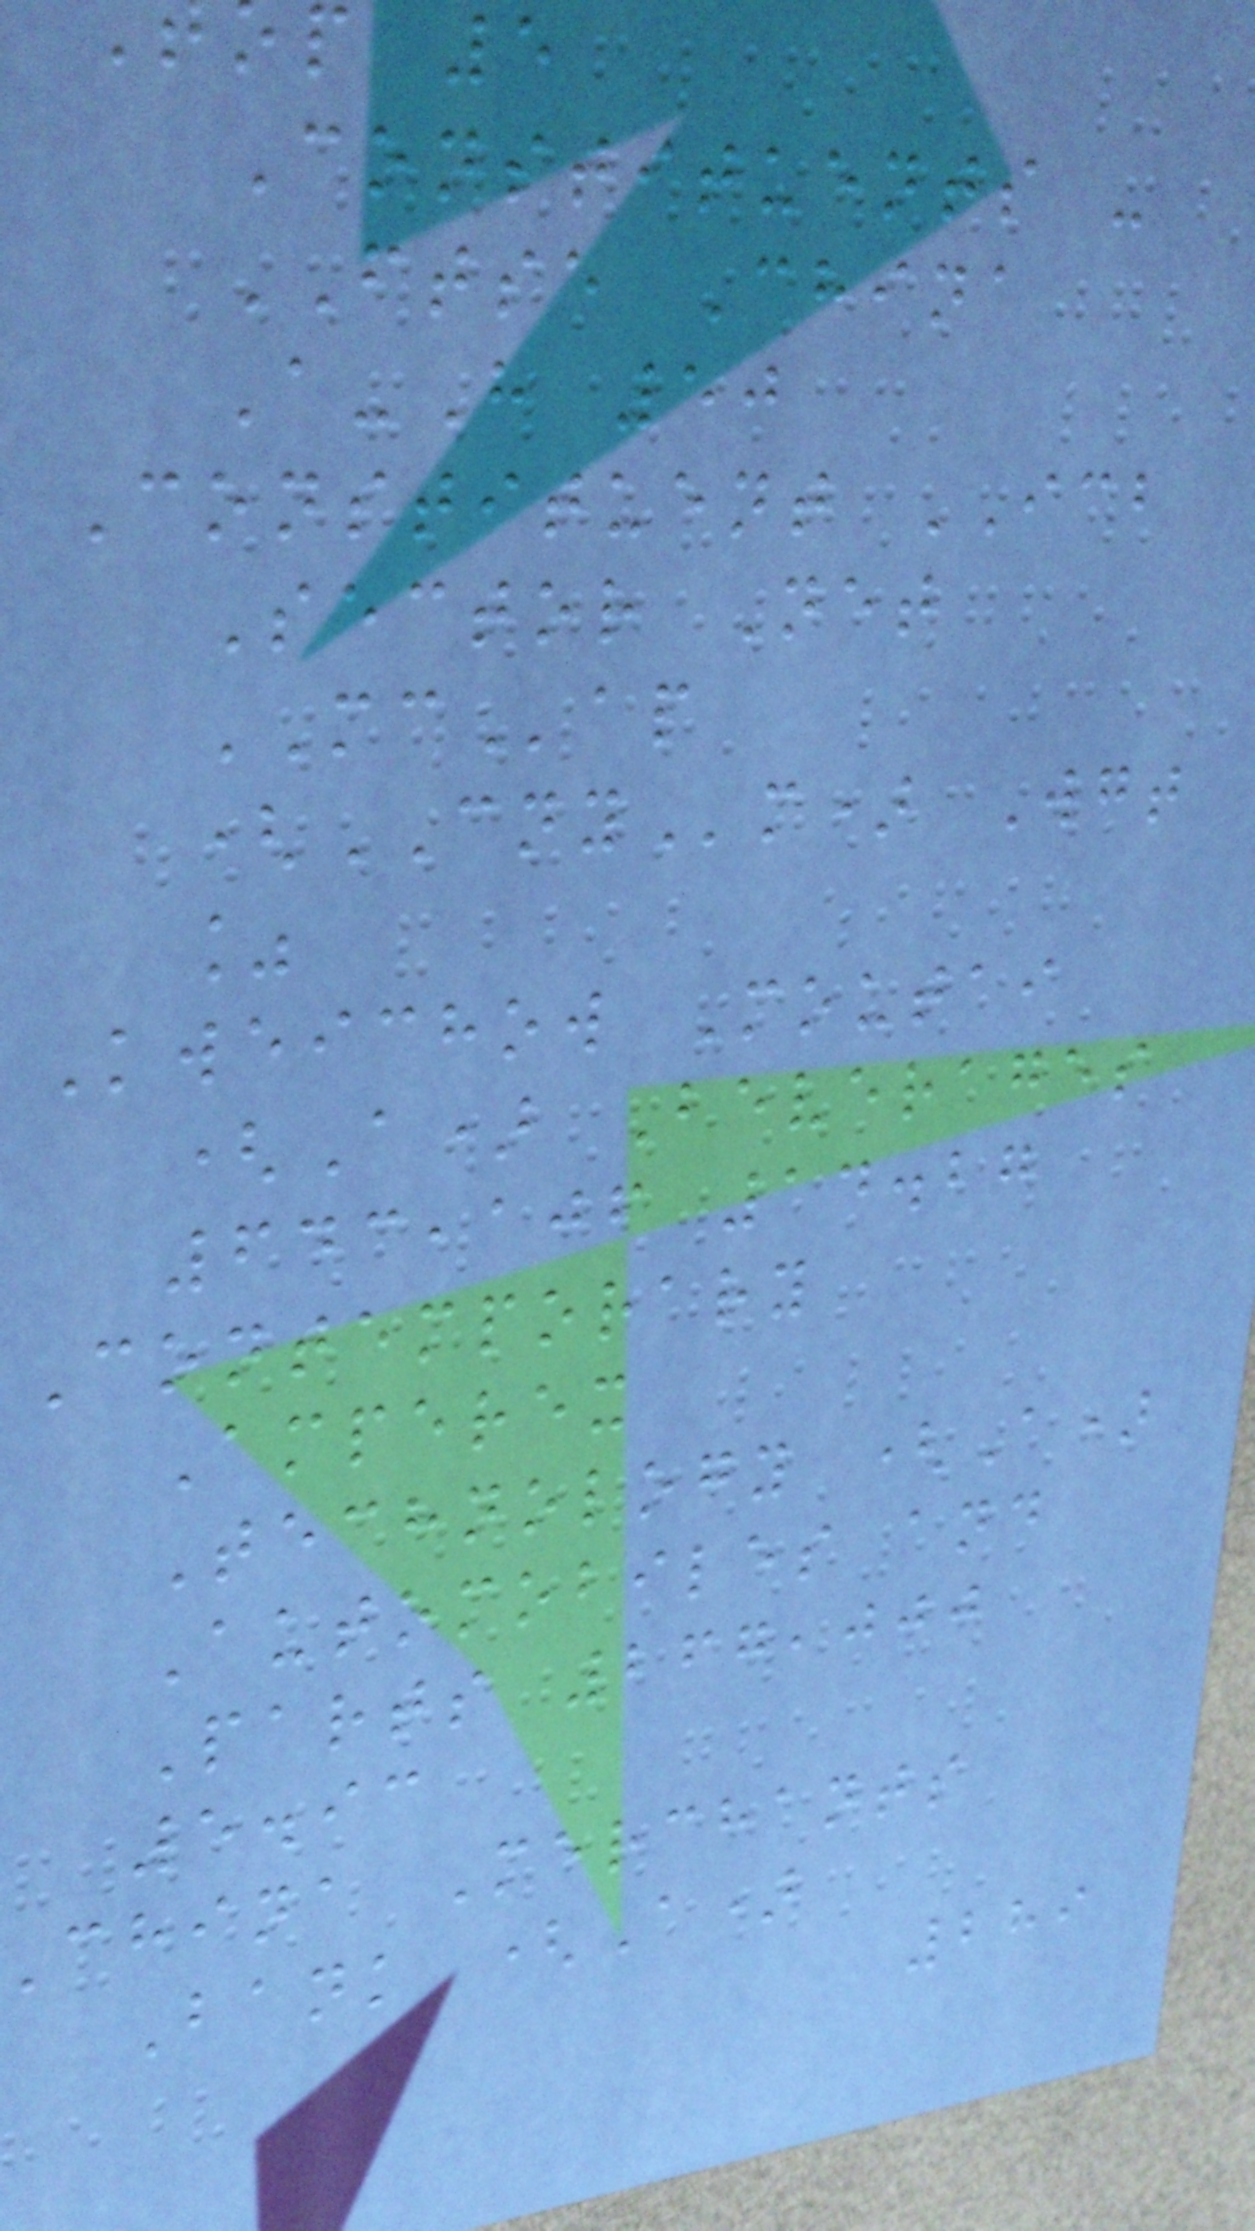p 5
Constituents -
FTSE China
A-H 50
Constituent ICB
Sector Net
MCap
(CNYm) Wgt
%
Kweichow Moutai
(A) Beverages
643,106 14.27
Contemporary
Amperex
Technology (A)
Automobiles and
Parts 267,000
5.93
china Merchants
Bank (A)
289
